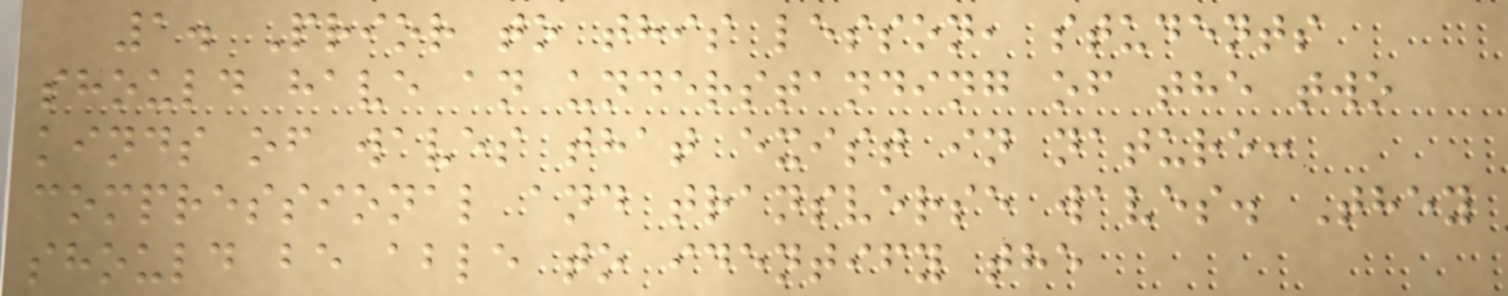1. Prior to this lesson, students
should have an understanding of the two
kinds of waves that exist in nature:
compressional and transverse waves. They
should be able to identify the
